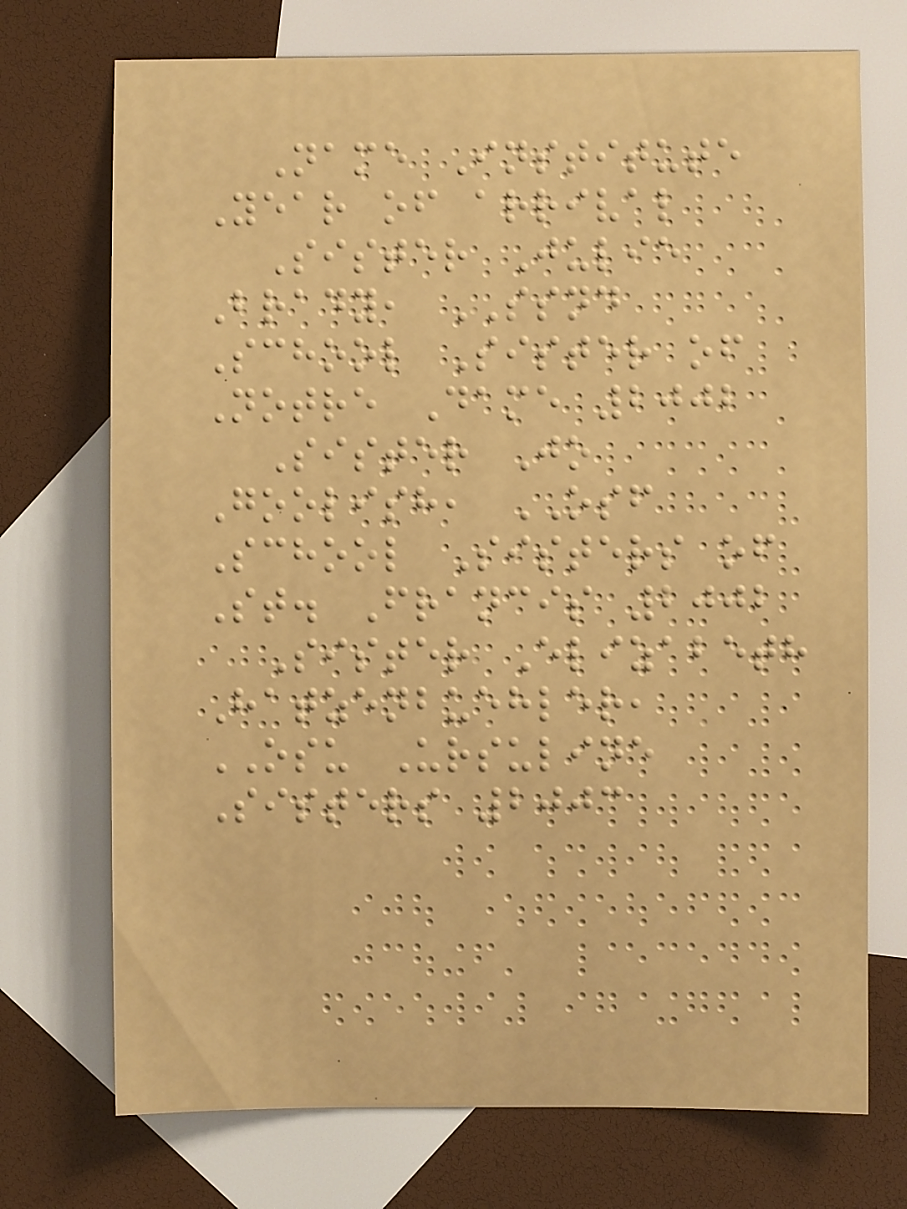Name Institute
Year of arrival
Sister Julie
Brady, SSND
School Sister of
Notre Dame 2002
Sister Jo
Goolish, OSF
School Sisters of
St. Francis 2002
Sister Elizabeth
Hatzenbuehler,
OSU Ursuline
Sisters 2003
